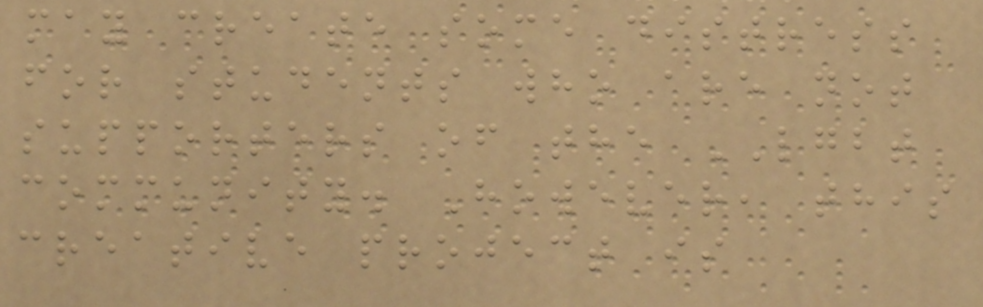may create some distress
for students who are not
supporters of the LGBT
community. However, this
creative project is
